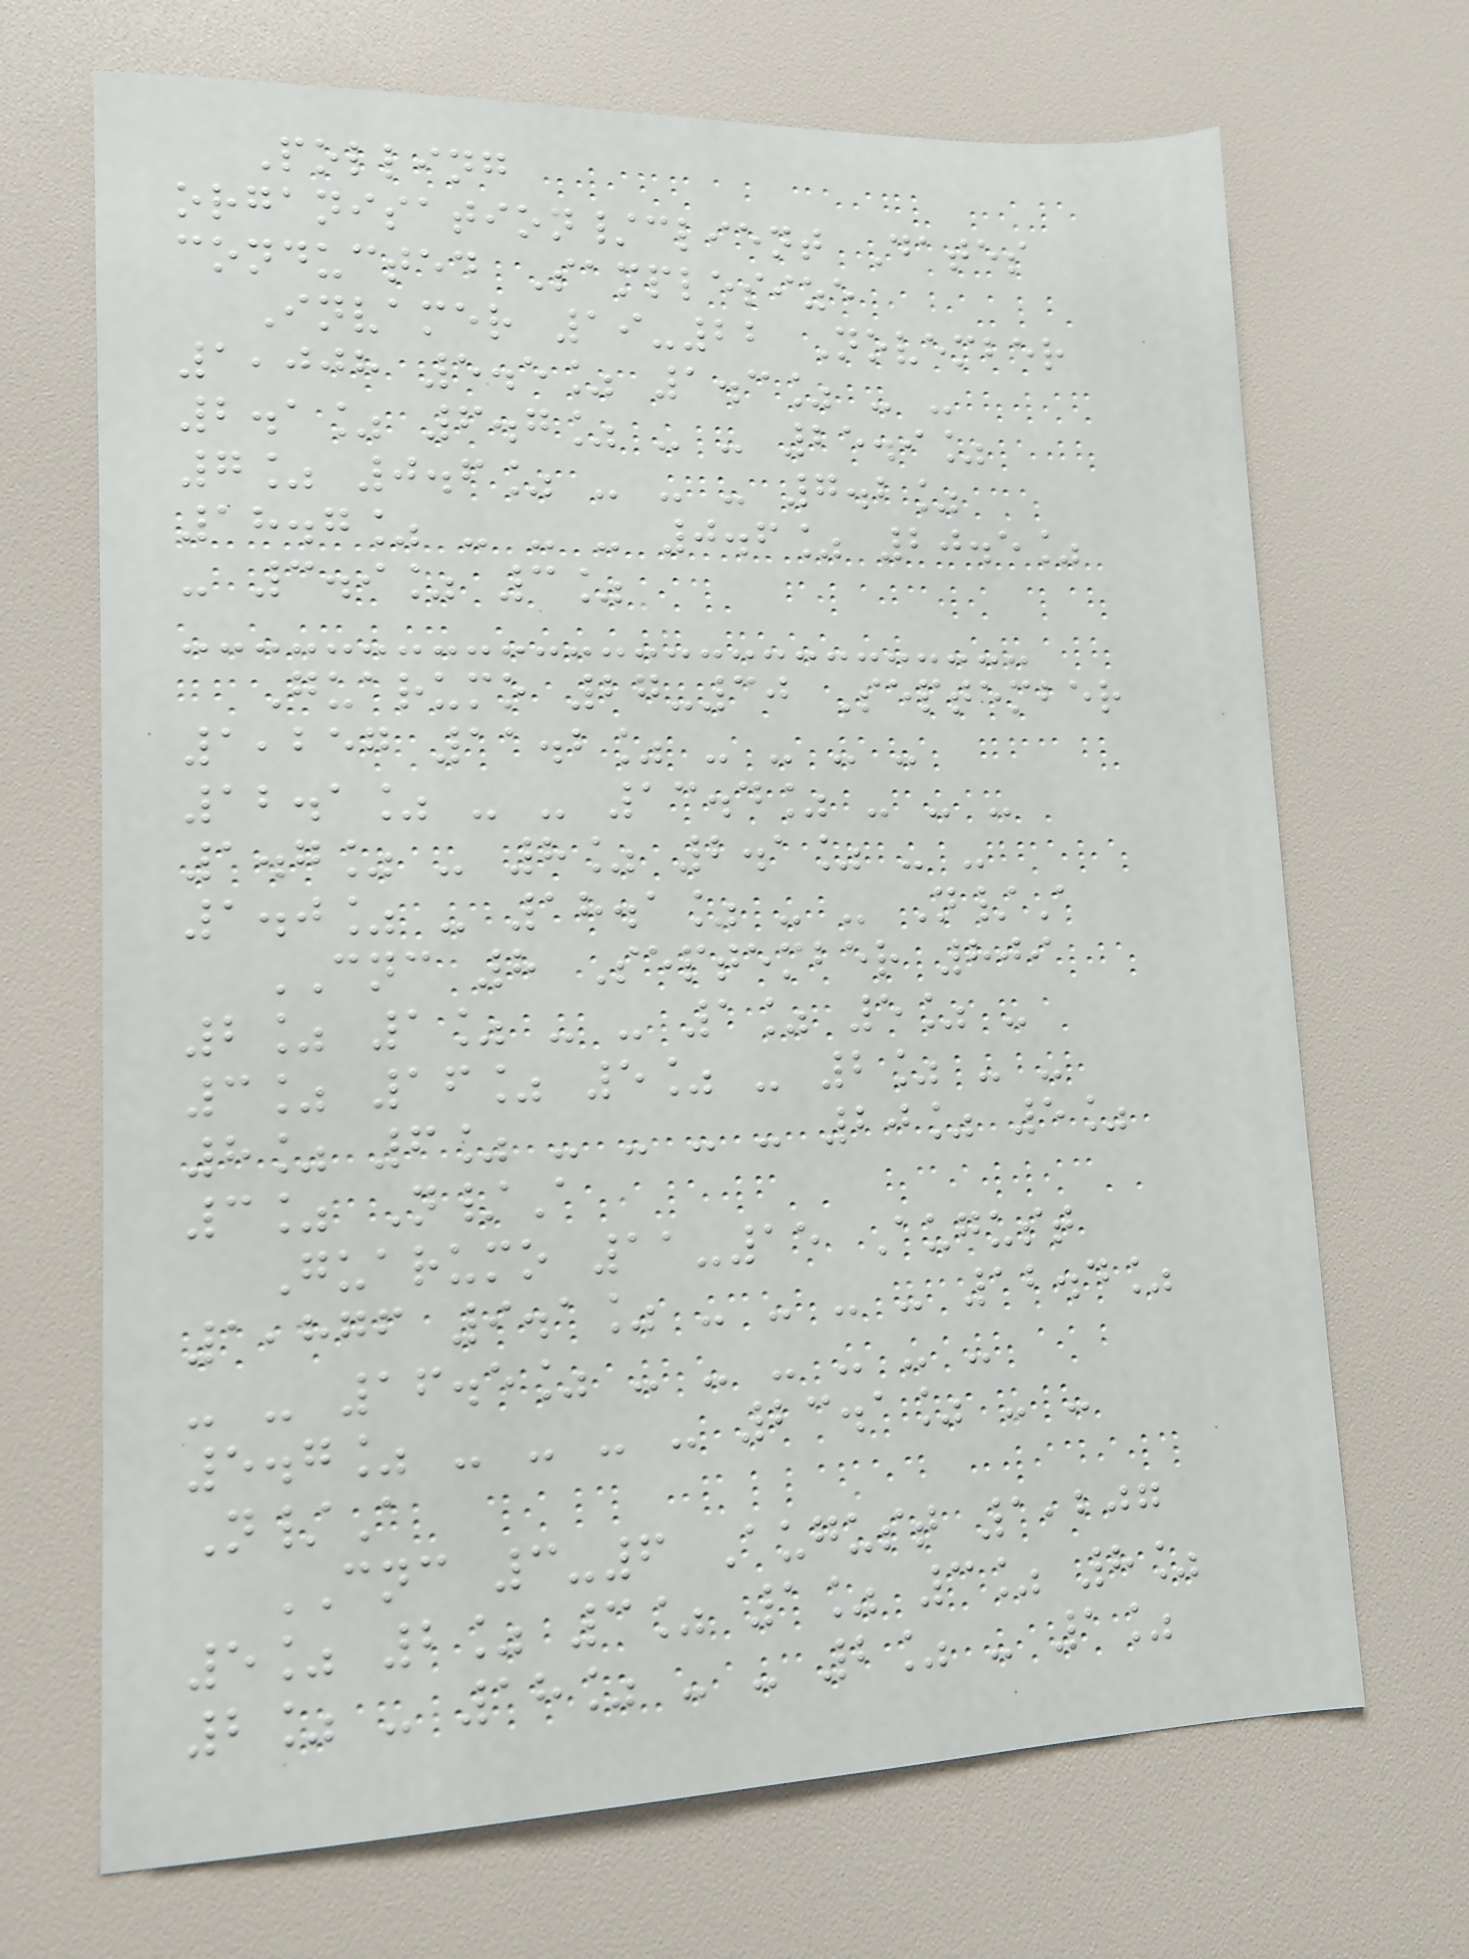Polling
organisation/client Dates
conducted Samplesize
Invamer 19-22 November
1,008 5.5% 1.3% - -
2.1% 6.7% - - 25.9%
7% 0.6% - - - 7.2%
18.7% - - - 0.6% 20.5%
- 3.9% 3%
Guarumo 27-30 September
1,257 11.2% - - - -
12.1% - - 13.4% - - -
1.7% - 8% 2.1% - -
1.0% - 18.1% - - N/A
CNC 8 September 809
2% 1% - - 1% 5% -
3% 16% 5% - 2% - -
8% 6% - - - - 20% 5%
3% N/A
Guarumo 11-15 August
1,876 9.1% - - - - 12.4%
- - 16.5% - - - - - -
5.7% - - - - 23.1% - -
N/A
CNC 3-6 August 1,207
5% 2% 3% 1% 3% 8%
2% - 18% - - 2% - 1%
